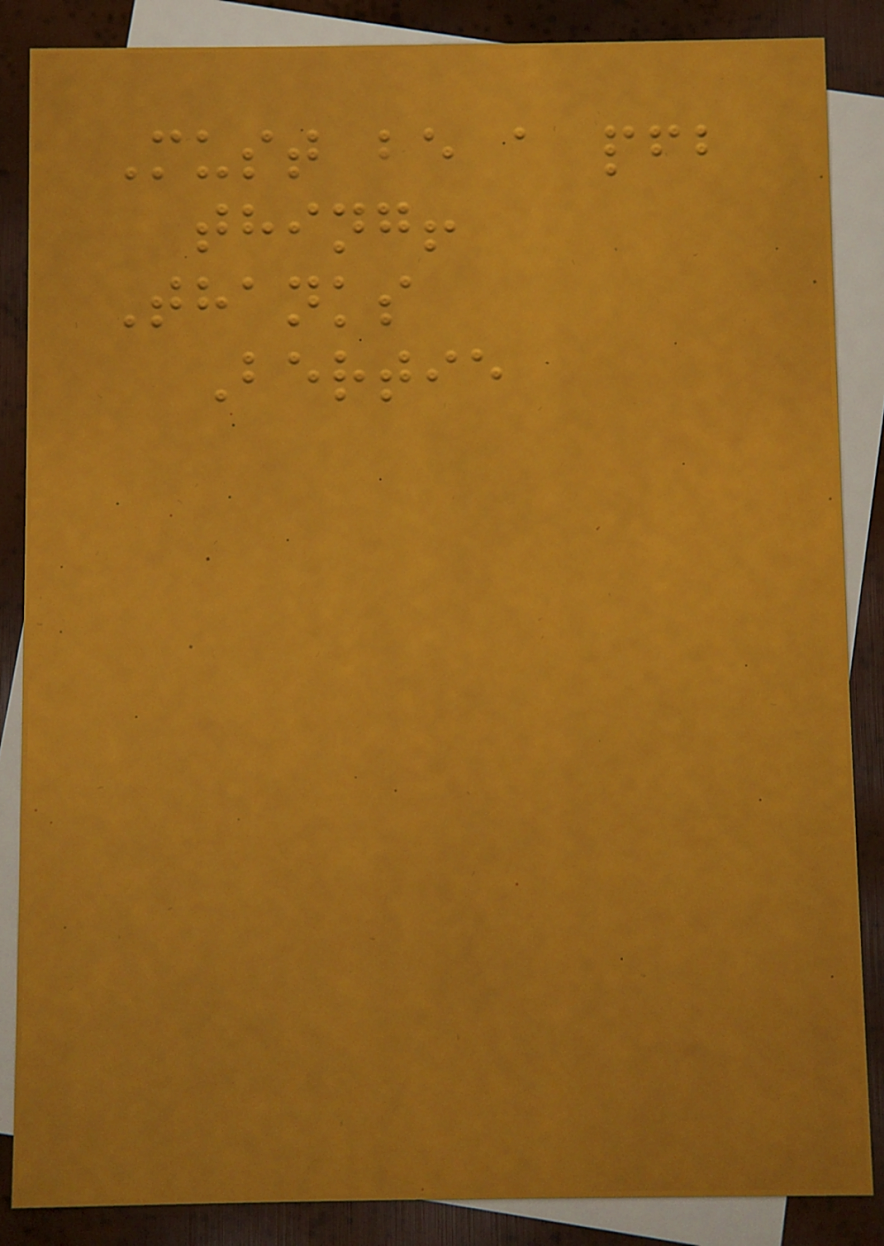Must be a pfb
thing!
Thanks
Bertie
